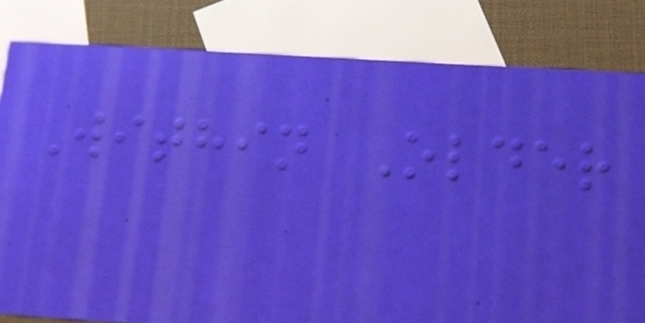Within Older
